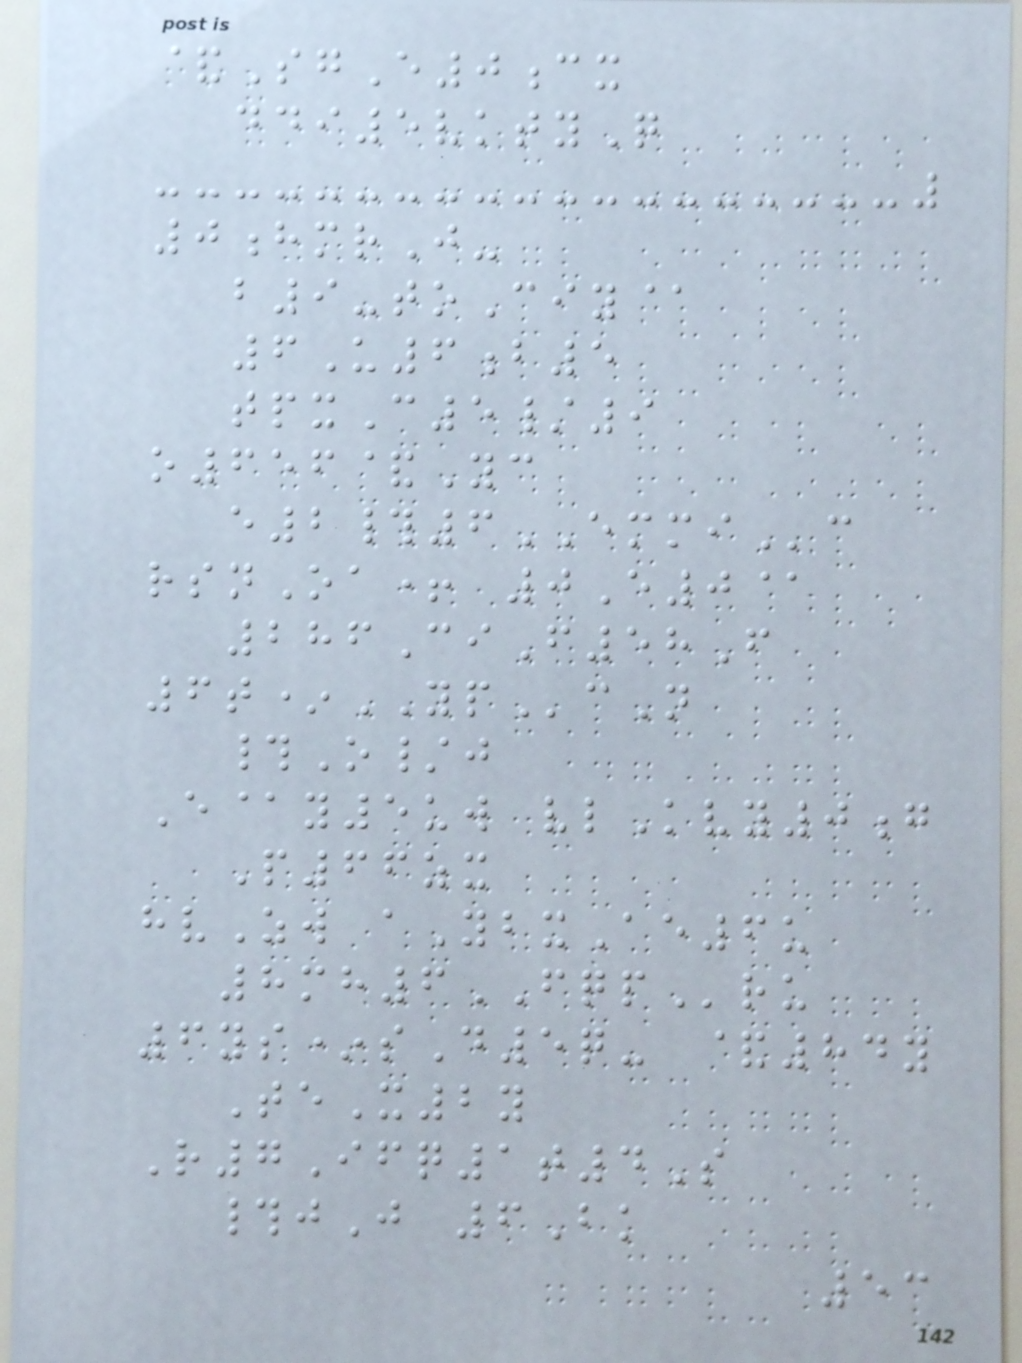&SgE0cx
ddi5vktyQ
0hmrJ-
b9-toCiy@
6U6b5
tpxC5/9
o656&Yc
e2#6EMMIc
rsnOa+ 0E0@
286CiF58F
6t*YPcN
#O/j
E@y5uw vlKvy0g
P66zx
hvZw aYbxAe6u
8mh6FQPru
6ys*sD5q- &84y
TeX2y
R7Ifq1t4S
#jJ 6Bk
53
